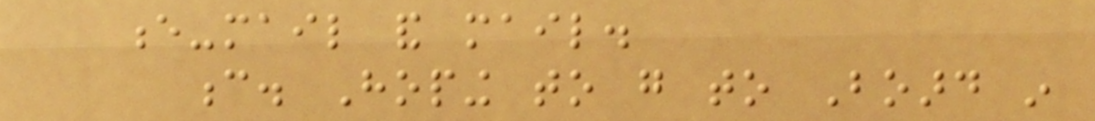e-mail and mail.
c. Hoping to go to Board in
